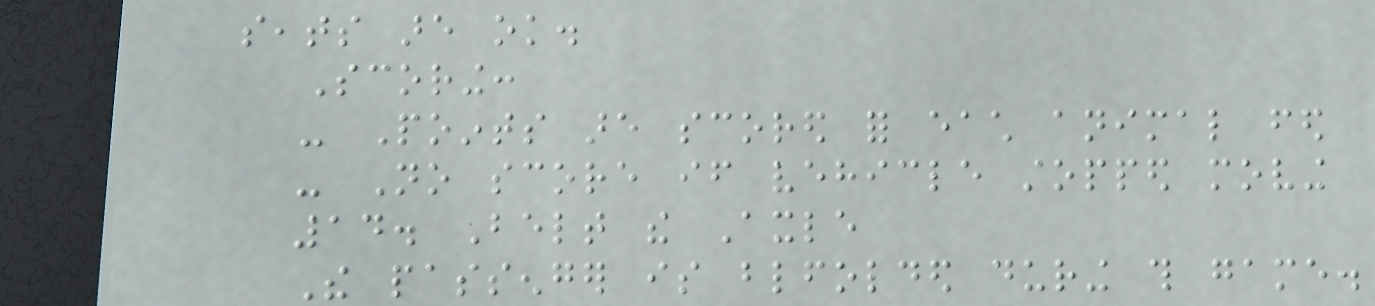seats are ok.
Scoring:
- Points are scored for each animal fed
- No score if vehicle stopped moving
14. Belt the Axle
The passenger is blindfolded during this game.
